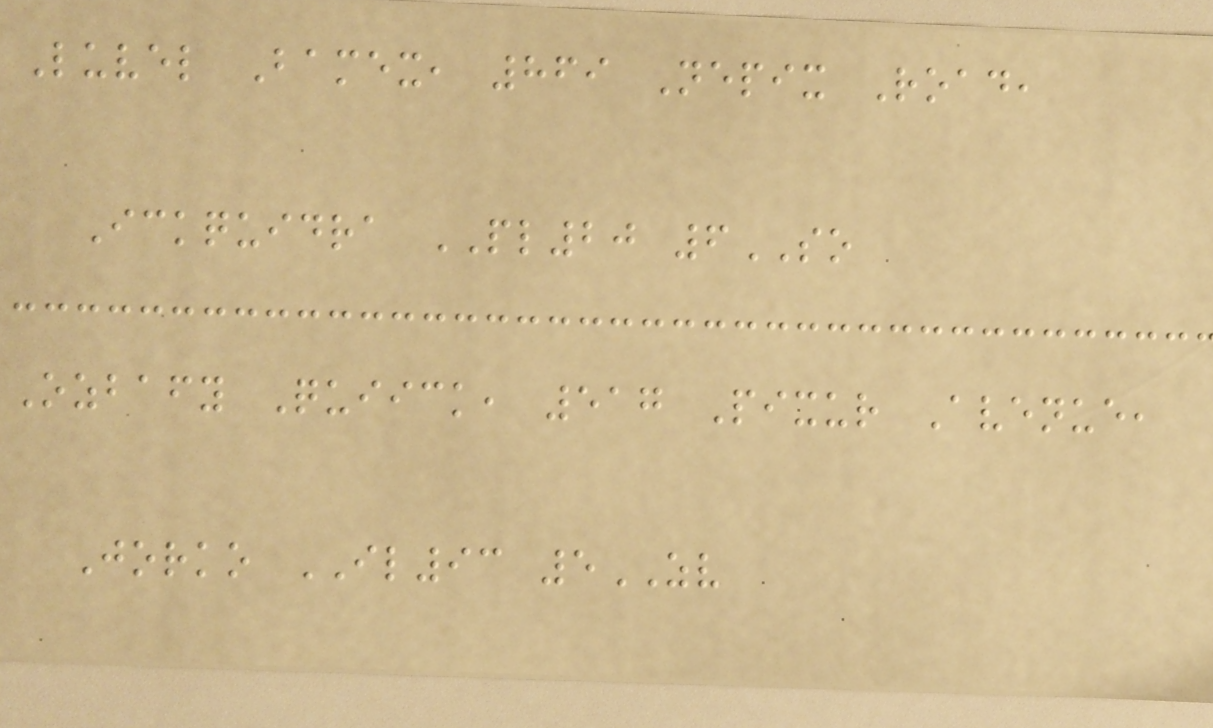Luvel Bamex, 869 Nepix Road,
Ickquidra PL20 6SO
Ozbafy Quiick, 517 Pixur Avenue,
Jorko IL93 5ZV
